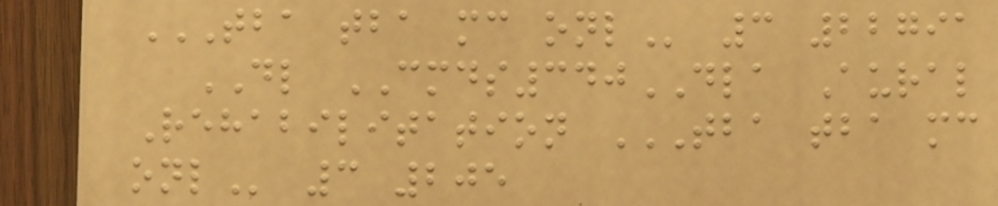TBA TBA MC ONL 3 22791
DL CMDS340DLA Aural
Rehabilitation TBA TBA MC
ONL 3 205
